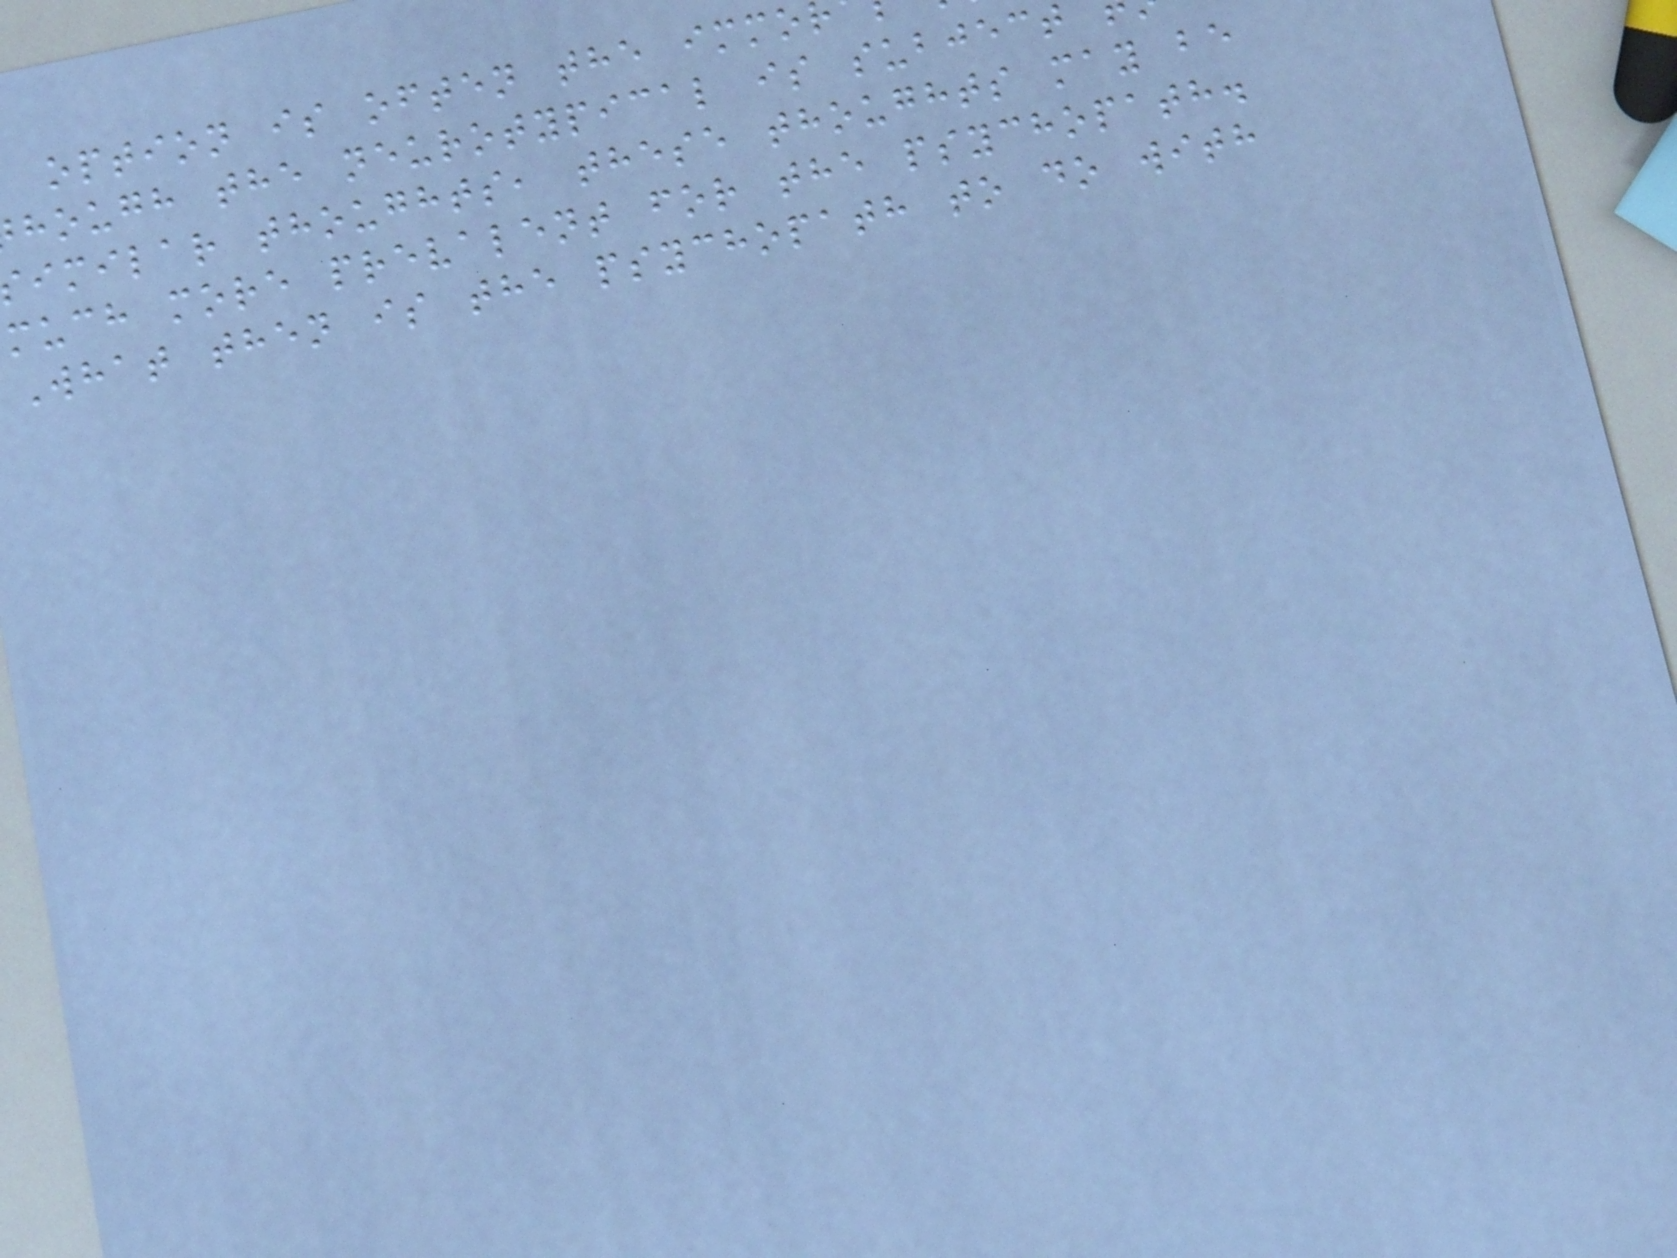option is often the immo
hough the neurotypical is subject
imilar thoughts, these thoughts may be
much more prevalent for the psychopath.
What then is the psychopath to do with
